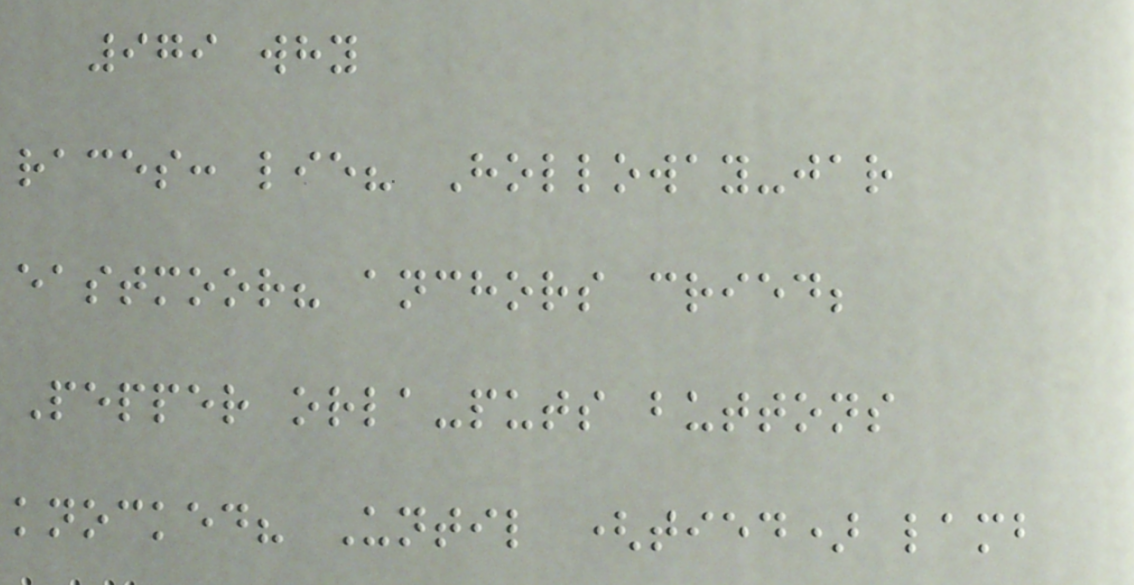979 why
races: lie? Holloway-jar
eastmoor? anchors cried;
Pepper orla-puts buttons
knocked? Until (tied) lamb
